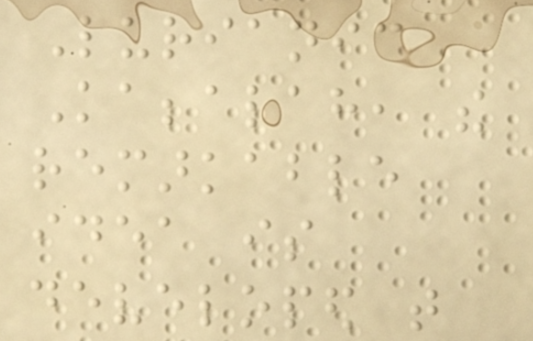Lurianic
Kabbalah, the
remarkable
idea is
developed that
